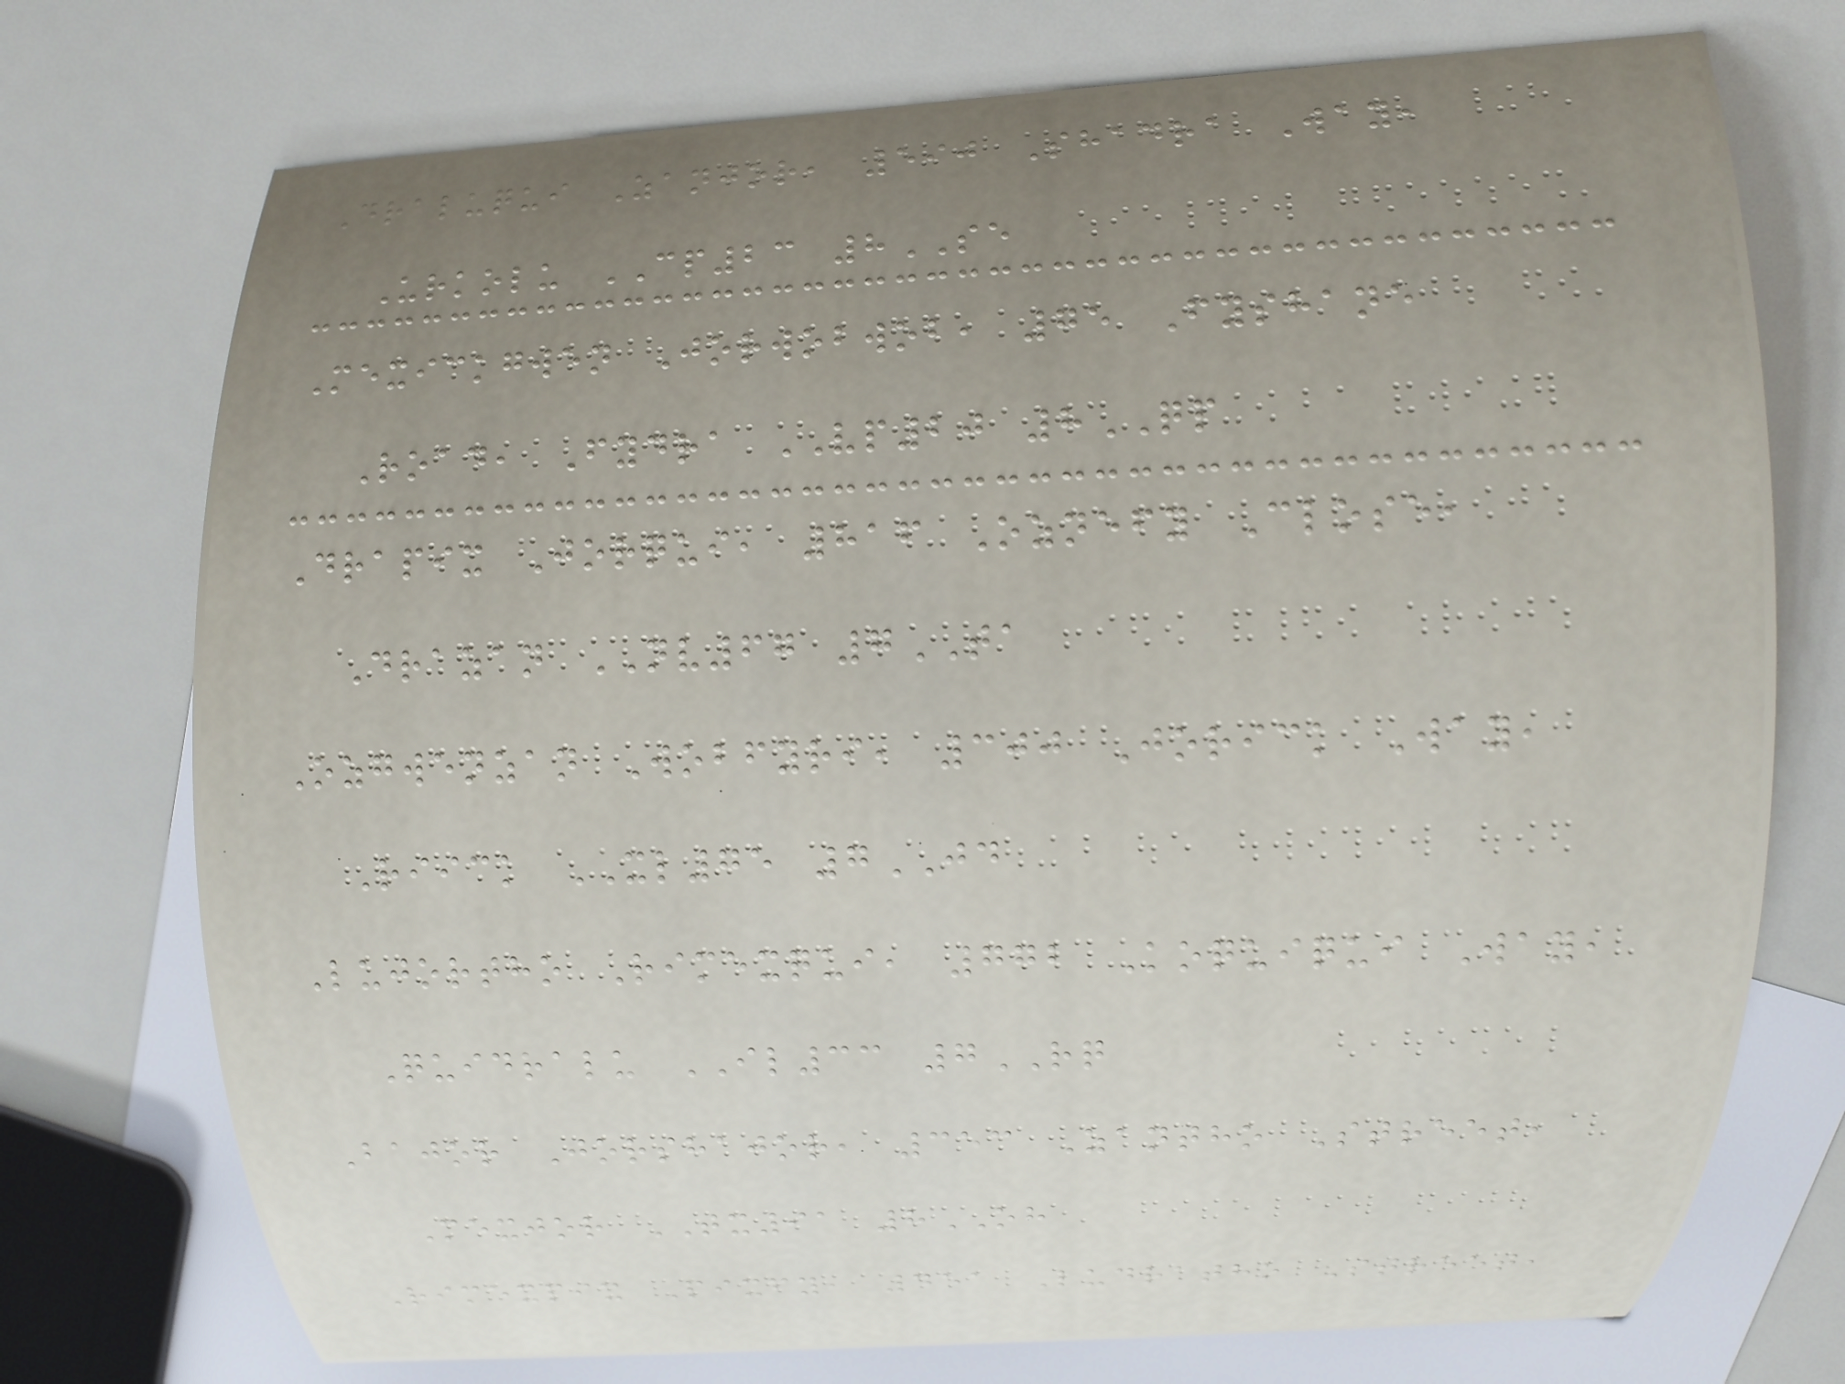Draluqui Zanjor, 590 Shadra Way,
Urkolu CP23 8SE
Mexickgwen Jorwobwob, 75 Fyshane
Road, Fydra VP20 8QP
Drapix Jorqui, 816 Oznefy Close,
Drazan NV67 7TA
Ozgwenzan Wobfyri, 300 Jorick Way,
Riick XL75 7JD
Lujortho Rimexqui, 772 Koquiqui Way,
Quidralu IL33 7RQ
Bajor Jorshajor, 353 Zantho Street,
Mexjor TX91 8OH
Rimexpix Pixfy, 451 Ludratho Street,
